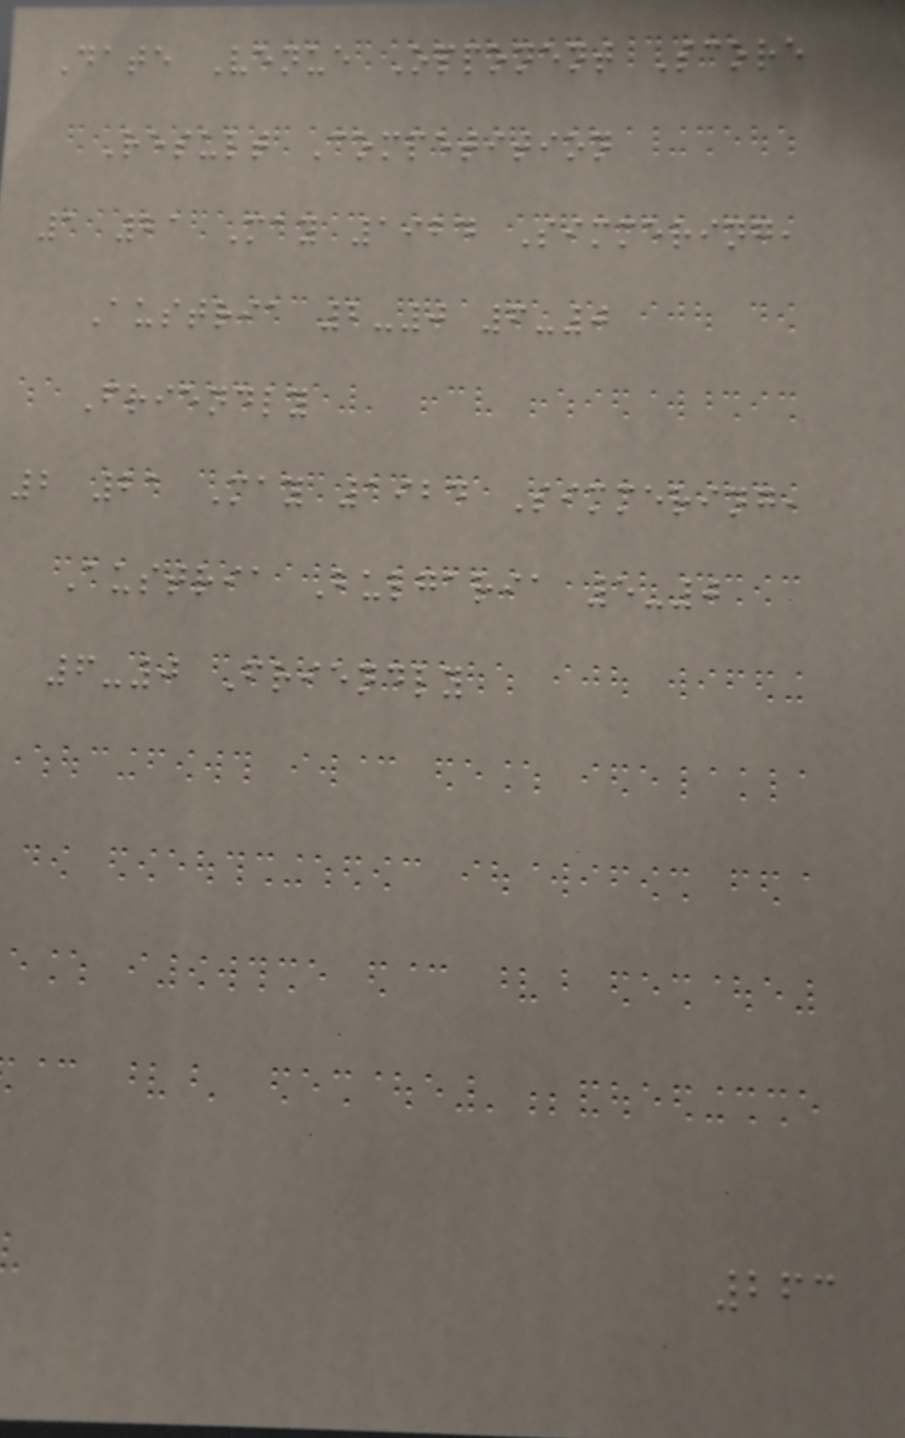Date Venue Opponent Score
Result Competition
1 21 May 1924 Simmering,
Austria 2-0 6-0
Friendly
2 21 May 1924 Simmering,
Austria Bulgaria 5-0
6-0 Friendly
263
